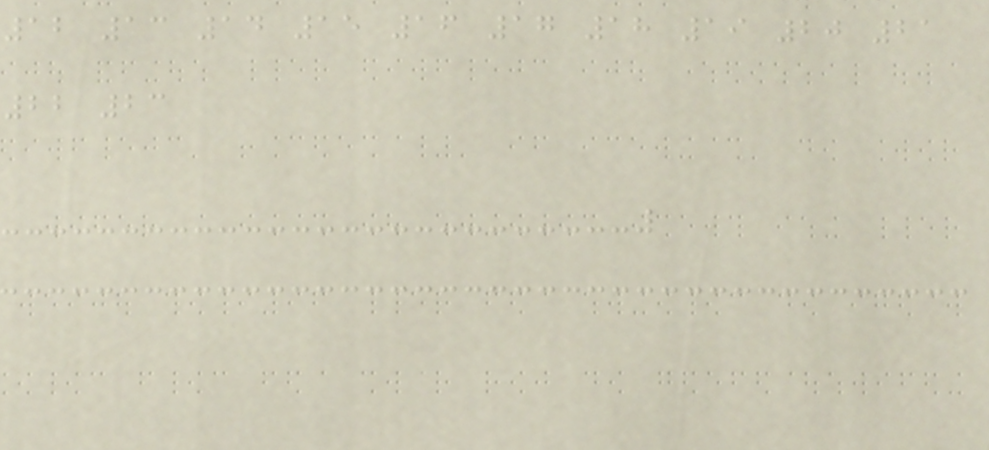12 13 14 15 16 17 18 19 20 21
22 23
